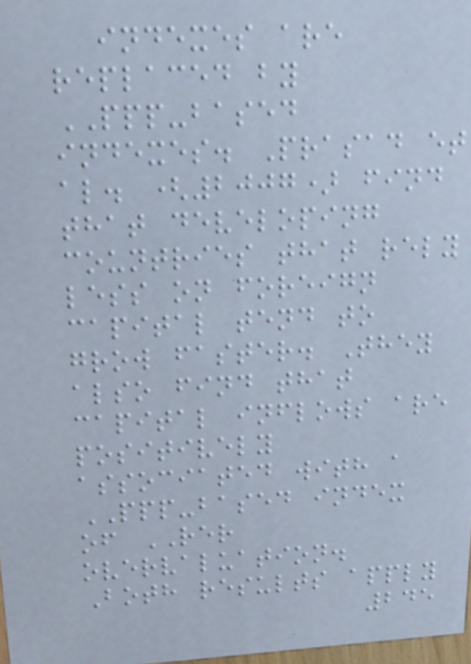indexes are
replaced by
PPP-based
indexes. Prasad et
al. (2007) find
that developing
countries that rely
less on foreign
capital tend to
grow faster. They
also find that
capital inflows are
positively
associated with a
PPP-based index
of RER
overvaluation.
Both results apply
245
